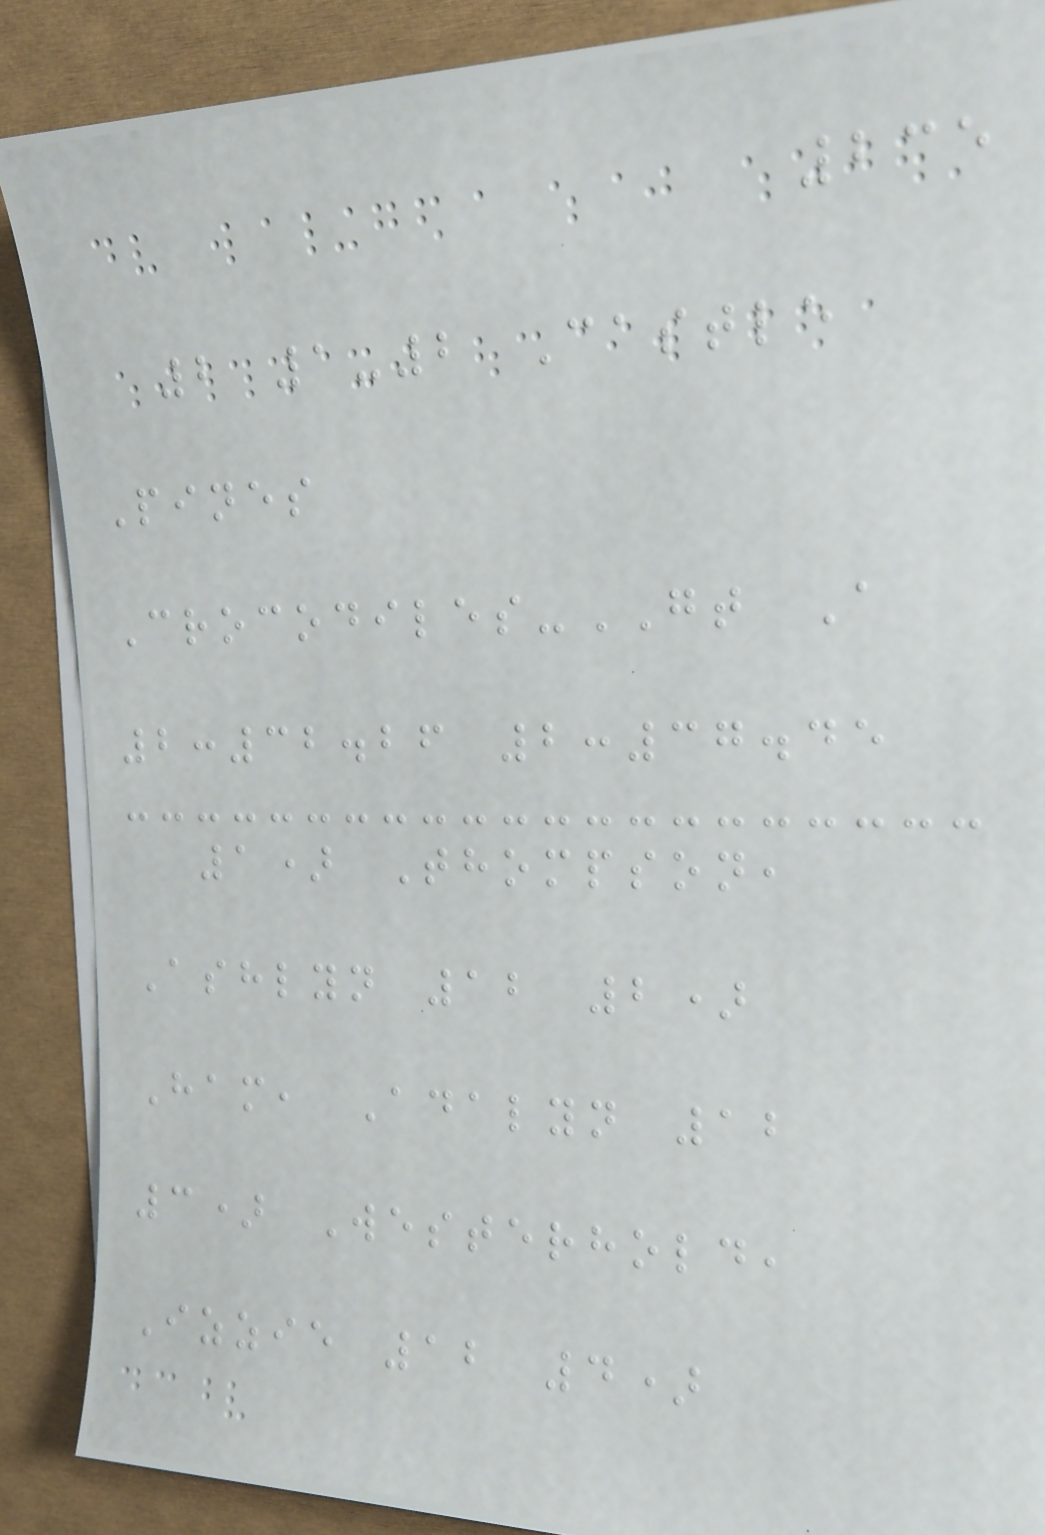235
2 1-2 Castle
Pines
Crocodiles-GT A
2:32.26 2:37.45
1) Thompson,
Ashlyn 12 2)
Ham, Adalyn 12
3) Westerhold,
Izzie 12 4)
